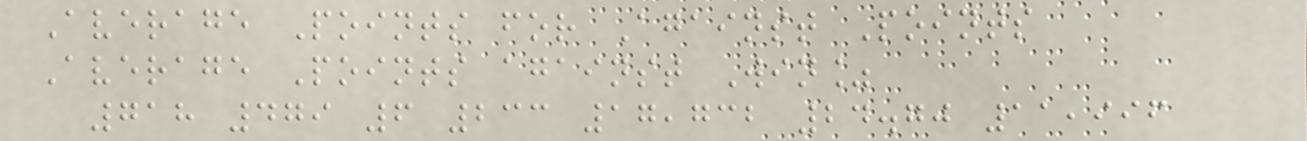Average Points for Against Points
Average Points against Win%
718 479 6 233 17,732 24.70 11,996
